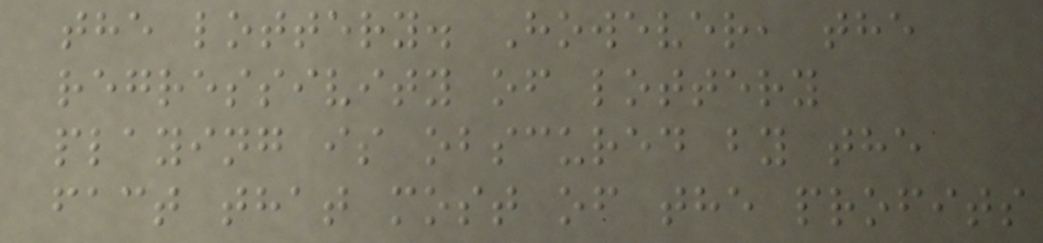the lottery. However, the
regressivity of lottery
playing is obscured by the
fact that most of the profits
